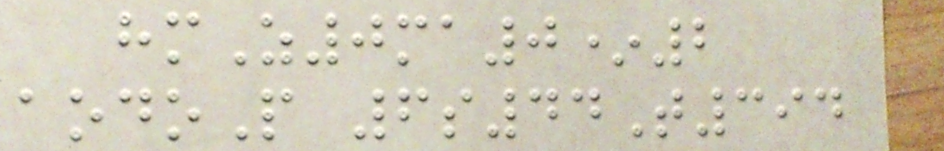hmZ0ma0*2
aodoP 6s44T394
